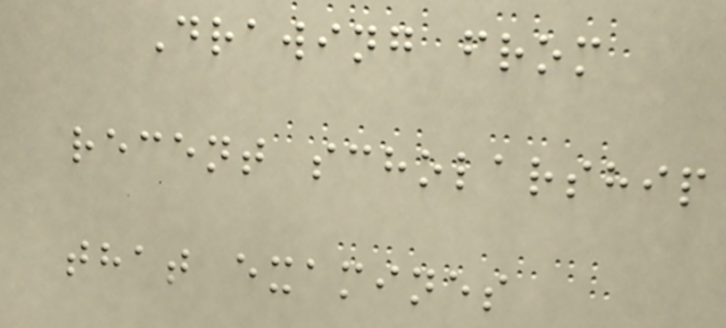Drawing from
recent scholarship
that examines
